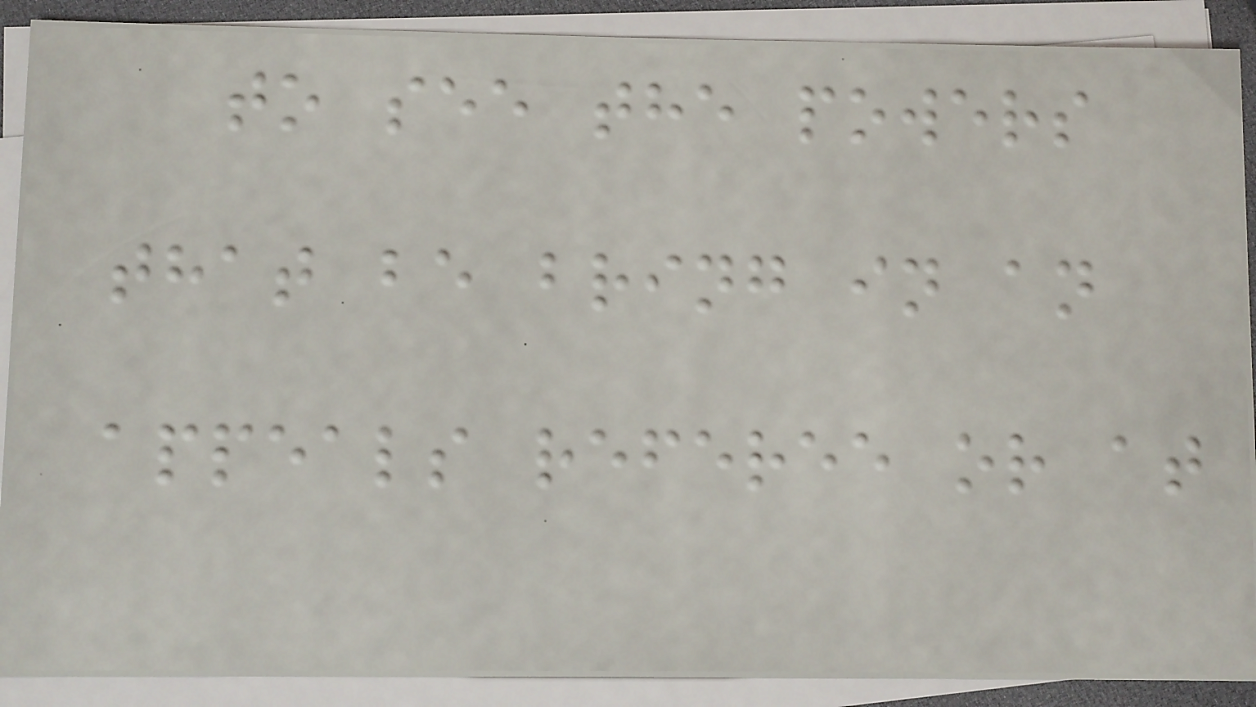to see the powers
that be bring in an
appeals referee or at
